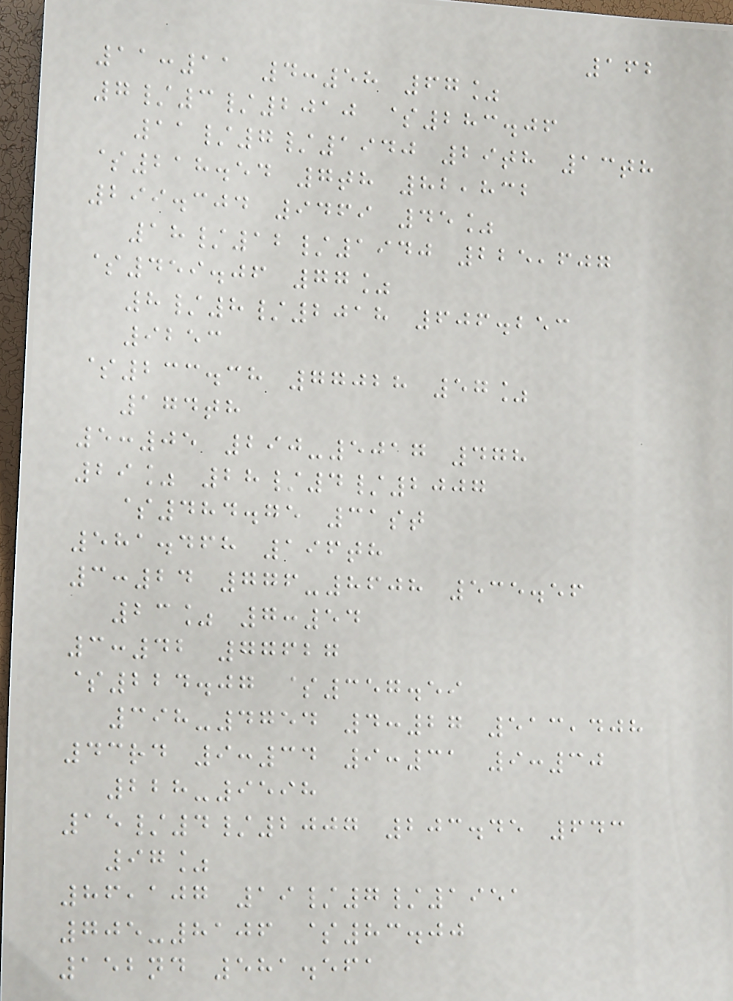162
11:11 4:58 67%
7/3/2010 $283.06
11/7/1940 29th 13th
$218.54 7th 82,832
299.304 9469 45%
18/12/1940 225,607
$459.06 77%
8/8/2018 606.253
9253
$233.38 77028 57%
174th
5:05 290-5017 478
29% 28/4/2007
$484.75 31st
581.468 196th
3:24 776-8608 535.56
23% 7:54
3:42 77627
$224.07 $357.59
398-4754 4:27 513,408
43rd 9:34 9:31 9:30
228-9598
15/4/2007 203.45 643
97%
86,107 19/7/1951
705-8106 $83.00
152nd 581.561
